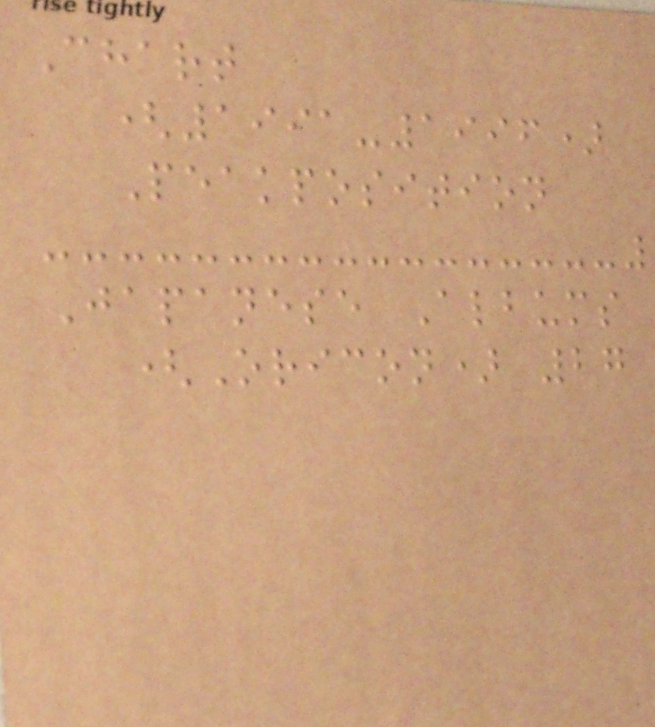Chart
(1991-1996)
Peakposition
Japanese Albums
(Oricon) 27
